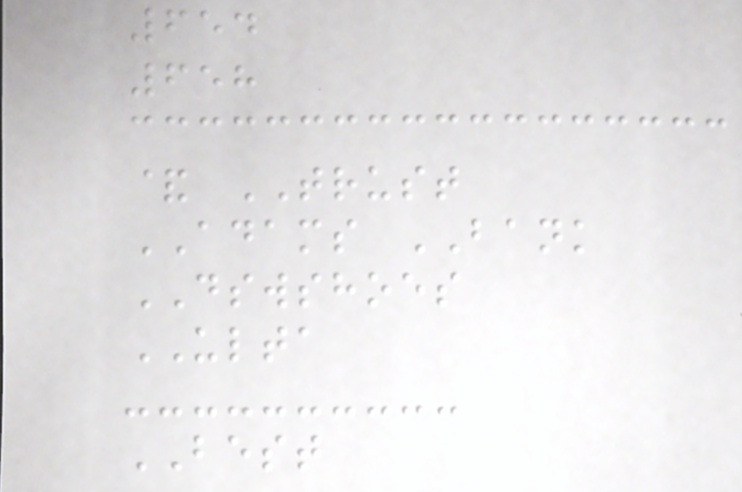654
658
& TRUST
ADAMS BANK
DSWSHOES
ULTA
BEST
